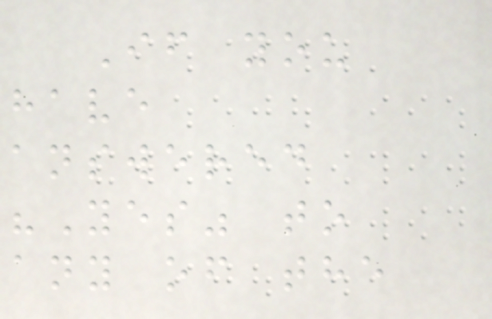If you
have
answered
"Yes" to
any of the
